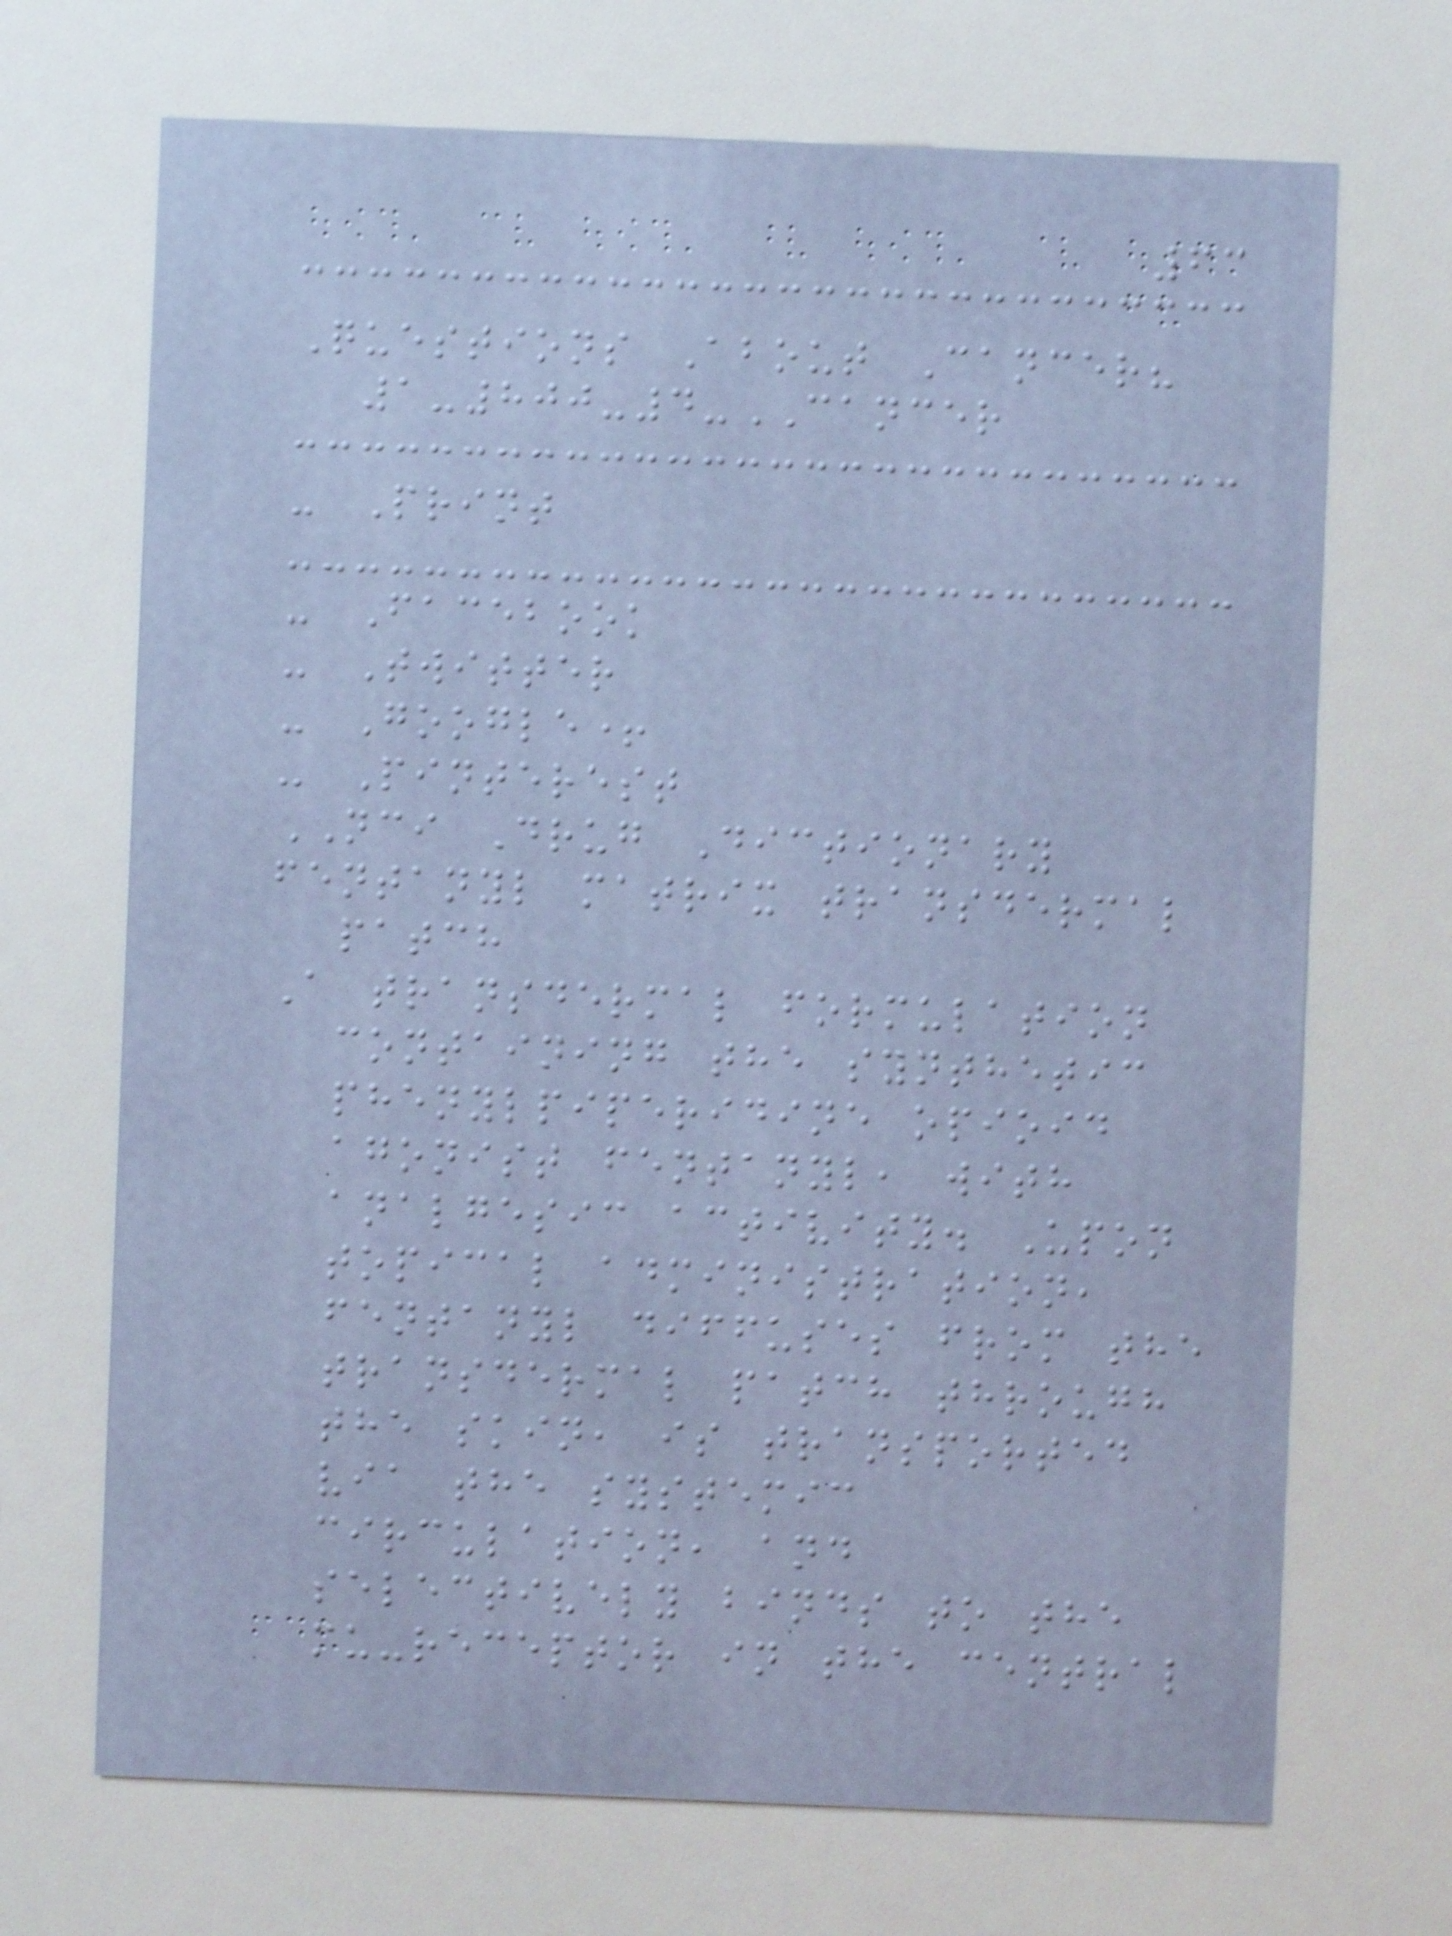63
Questions About Cancer?
1-800-4-CANCER
- Print
- Facebook
- Twitter
- Google+
- Pinterest
NCI Drug Dictionary
fentanyl matrix transdermal
patch
A transdermal formulation
containing the synthetic
phenylpiperidine opioid
agonist fentanyl, with
analgesic activity. Upon
topical administration,
fentanyl diffuses from the
transdermal patch through
the skin, is transported
via the systemic
circulation, and
selectively binds to the
mu-receptor in the central
